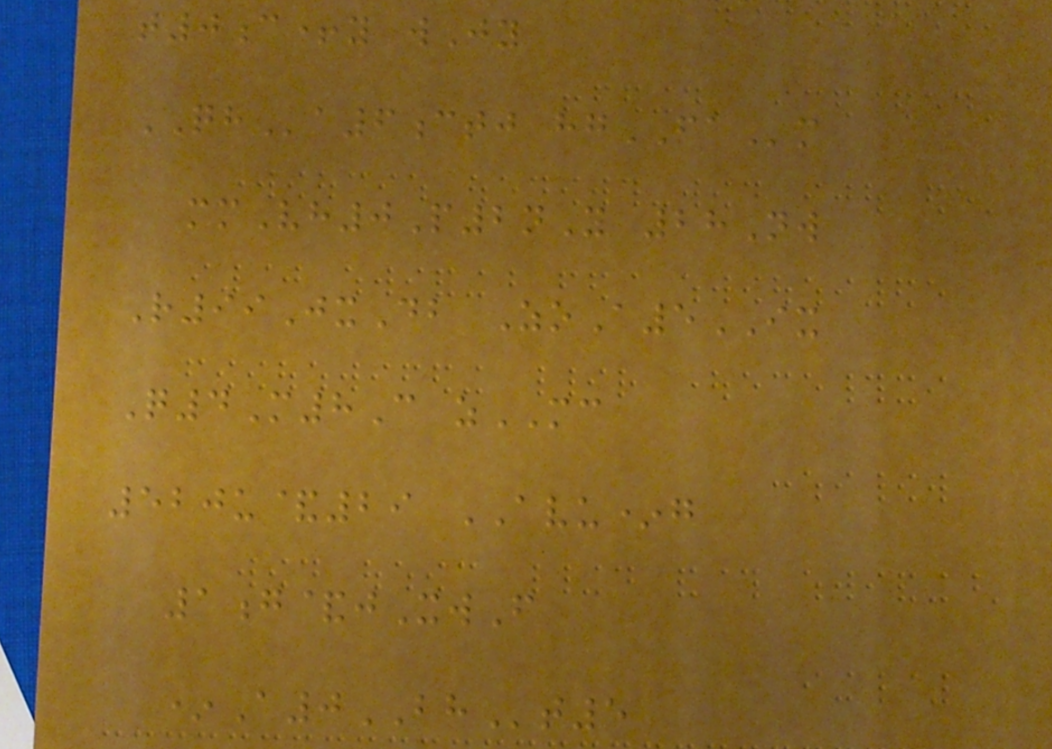t0c+y wJy
QHa6ctj hgFAm
mmVh0P2nY 28Nw
R99JxDb ZoA5IX
Q4M8C zMC
520u&29 AVU*g
1g&jXwF
*A0BHt5
